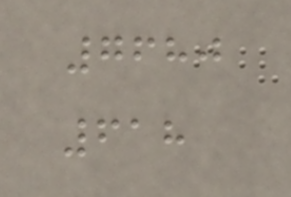7680
618
